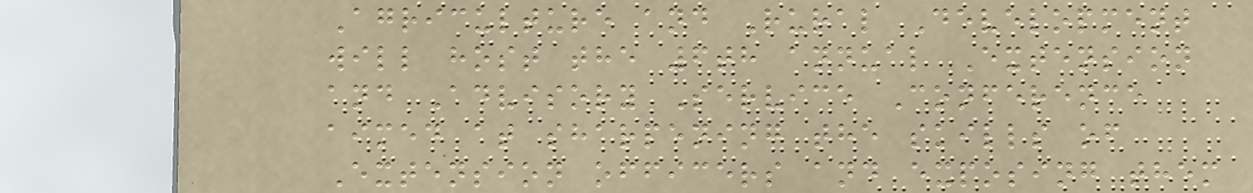Agriculture and Rural Development
will host the 6th annual Extension
and Advisory Service Conference
aimed at sharpening the skills of
Extension officers and exposing them
